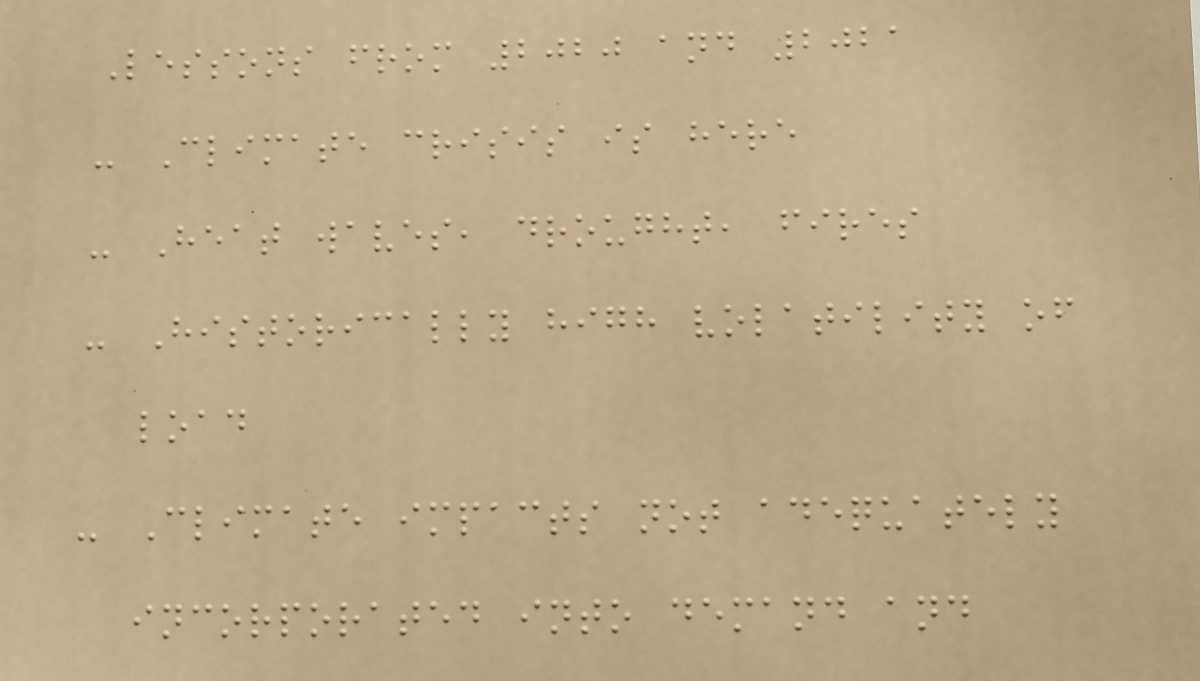Lessons from 2020 and 2021
- Climate crisis is here
- Heat waves, drought, fires
- Historically high volatility of
load
- Climate impacts not adequately
incorporated into demand and
